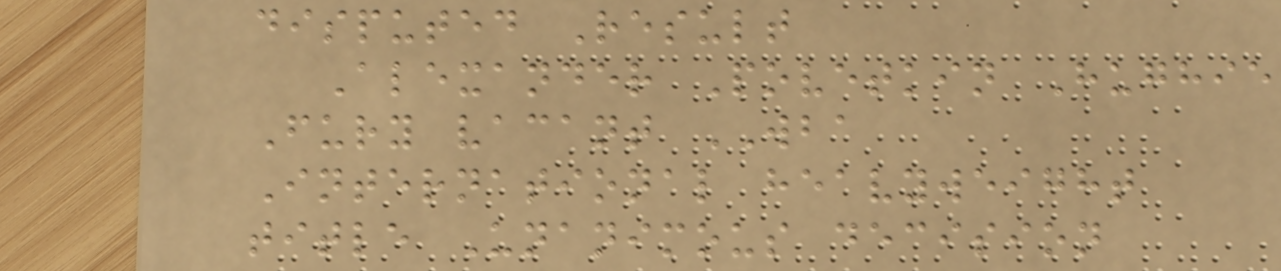disputed Result
Alexander Povetkin Hughie
Fury vacant WBA
International heavyweight
title Unanimous decision
